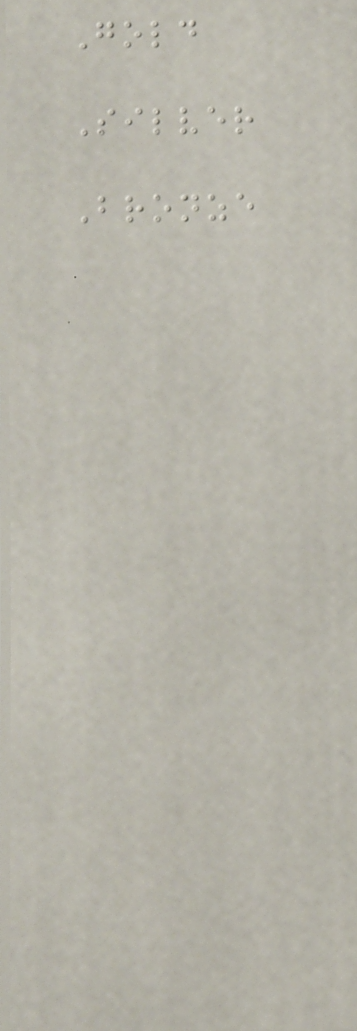Gold
Silver
Bronze
